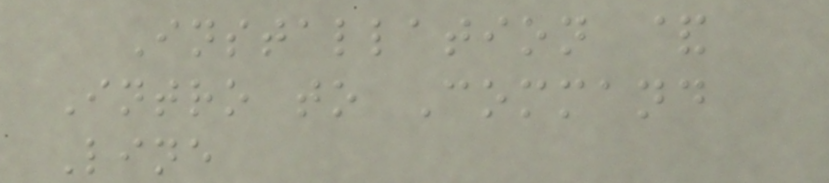Installation &
Intro to Command
Line
